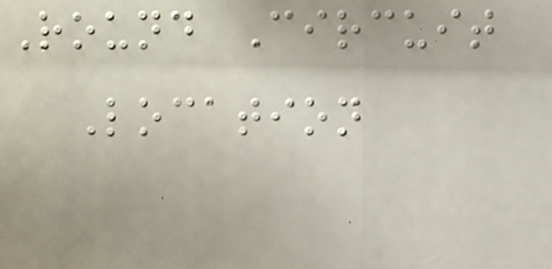Round Circuit
Location
